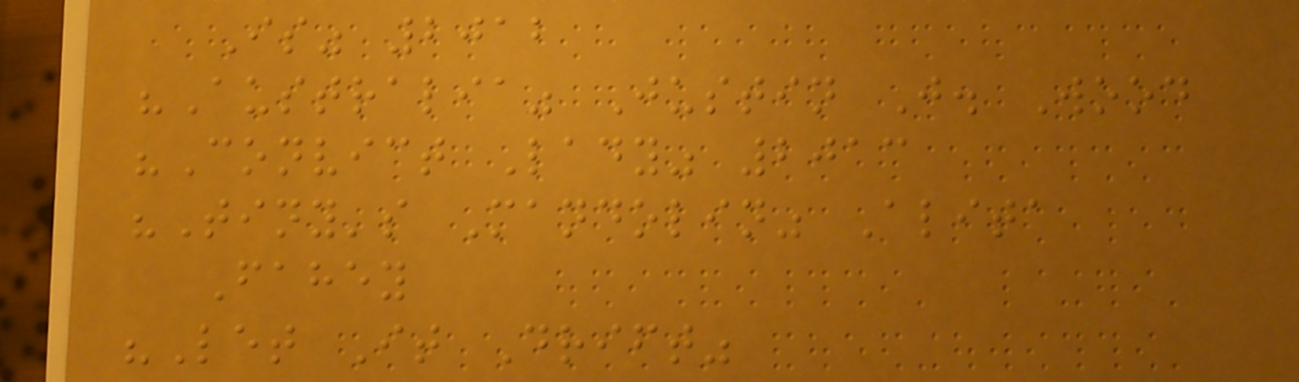Is" 2012
"Australia" Justin J. Wood
"Convict Lady" 2013
"Tiny's Mandolin" Alita
Fahey
"Let It Drift"
